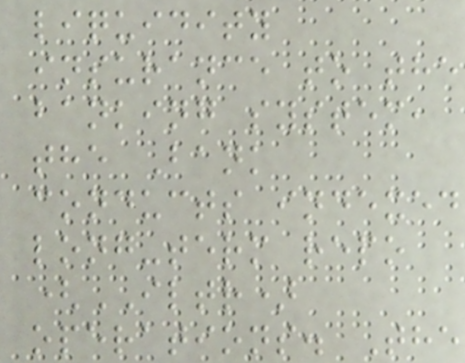liquidity
insurance to the
banking system,
the Bank
conducts indexed
long-term repo
(ILTR)
operations. The
